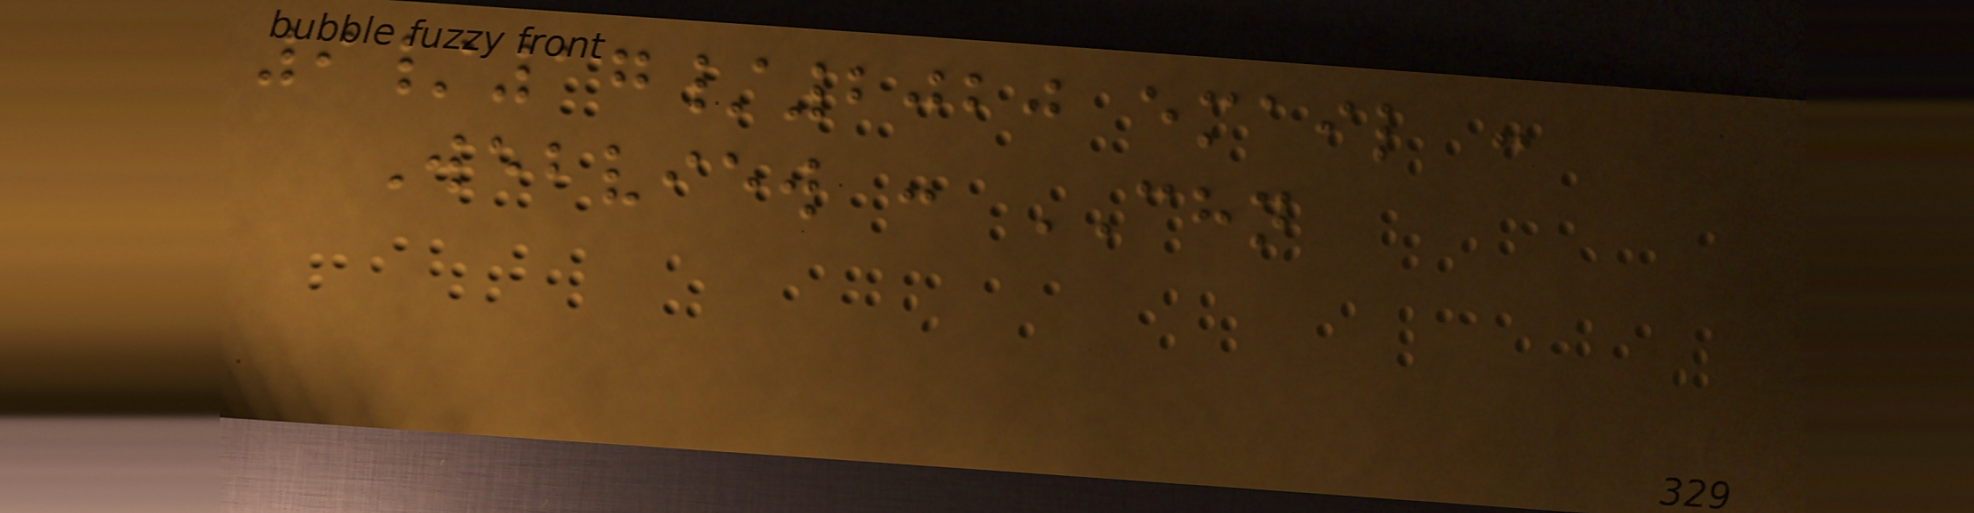9/17/2020 email :
Webview : CHN
